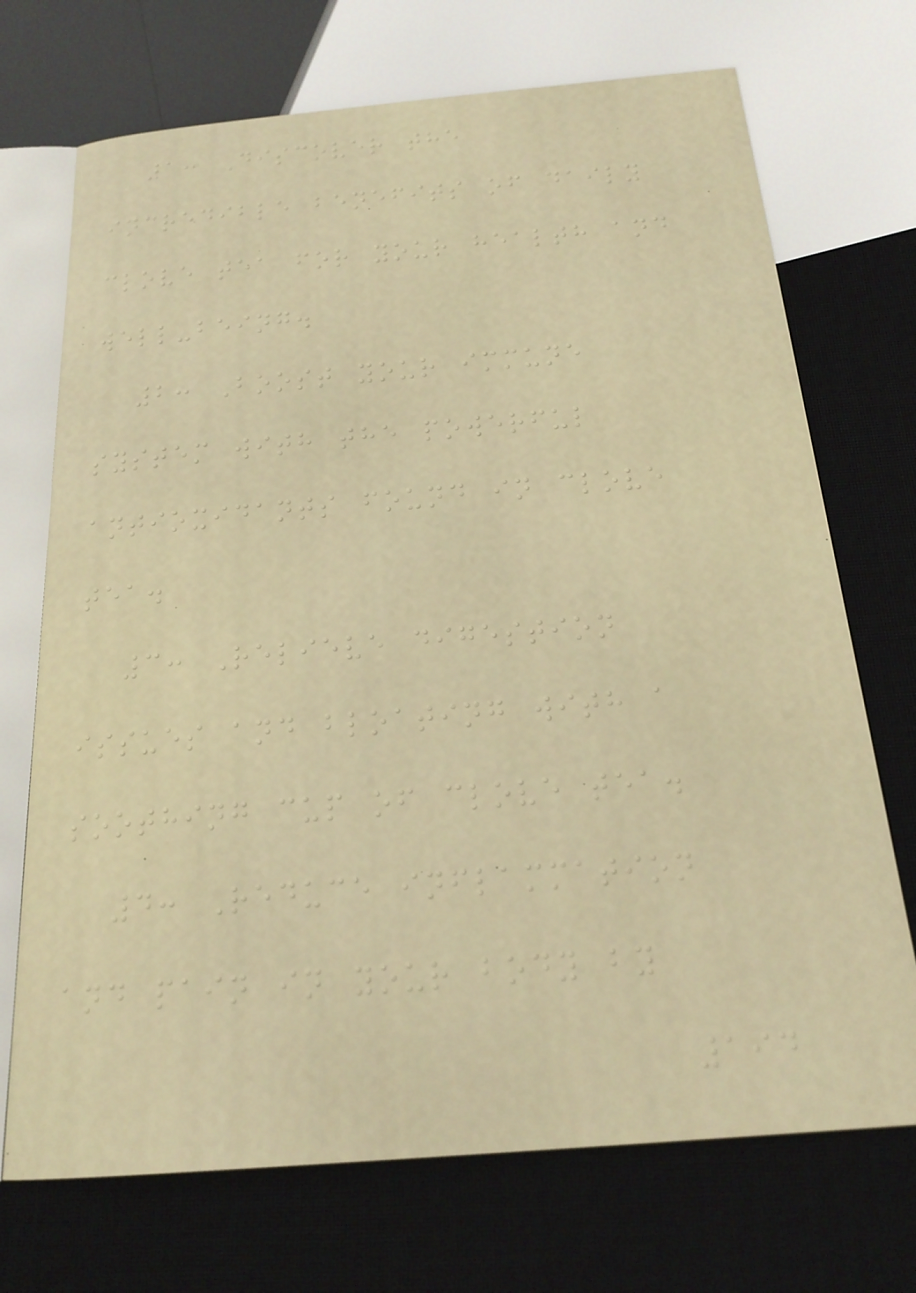1: Discover the
incredible benefits of daily
clove tea for your health and
well-being.
2: Boost your immune
system with the powerful
antioxidants found in clove
tea.
3: Relieve digestion
issues and bloating with a
soothing cup of clove tea.
4: Reduce inflammation
and pain in your body by
194
